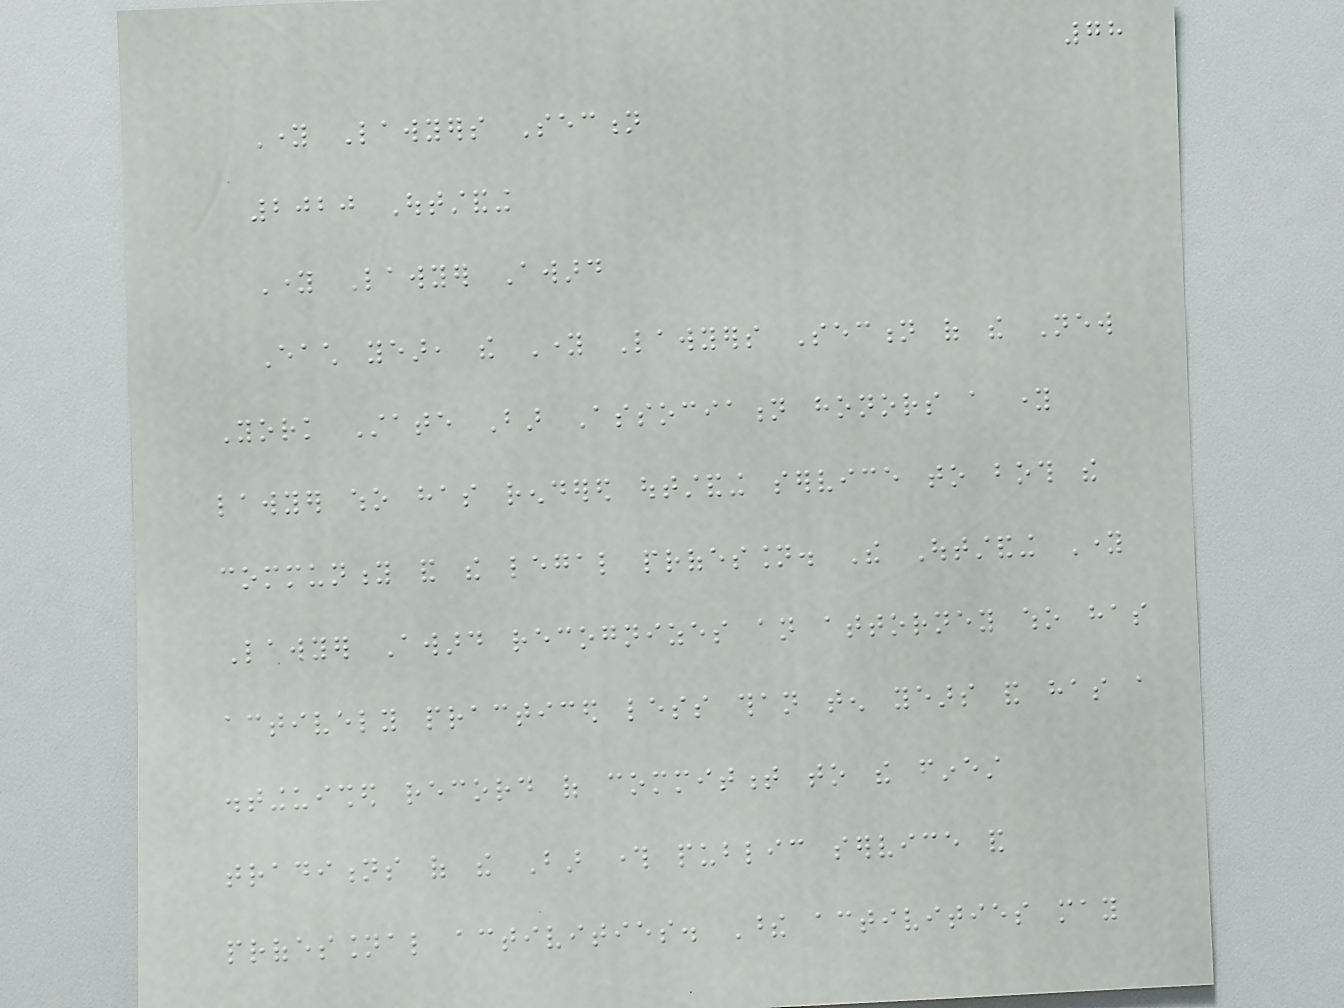78
Young Lawyers Section
2020 Outstanding
Young Lawyer Award
Each year, the Young Lawyers Section of the New
York State Bar Association honors a young
lawyer who has rendered outstanding service to both the
community and the legal profession. The Outstanding Young
Lawyer Award recognizes an attorney who has
actively practiced less than ten years and has a
distinguished record of commitment to the finest
traditions of the Bar through public service and
professional activities. These activities may
